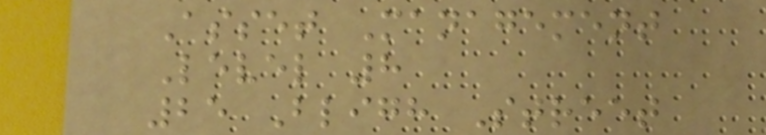Asset Management
Level 8
25 Bligh Street
